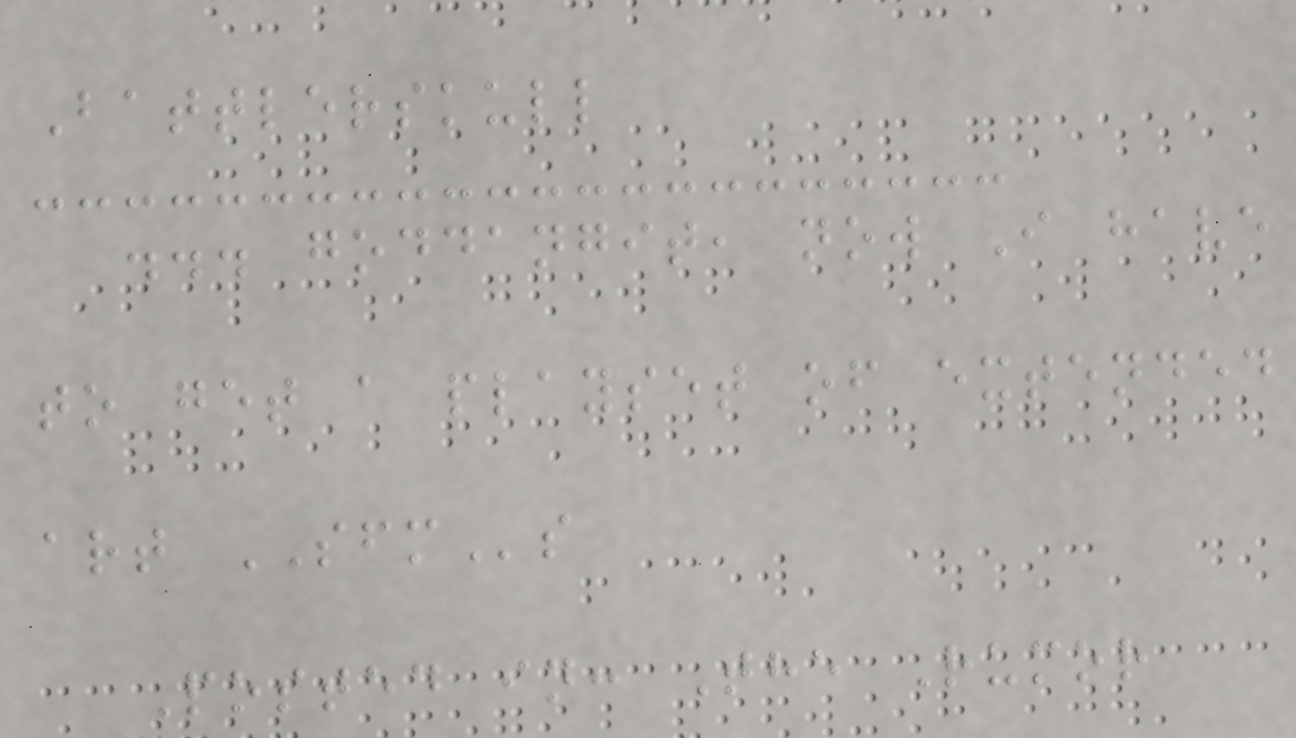Battlerskull
... goddangit, now I have
to get a playset of extended
art SFMs
Posted in: The Rumor
